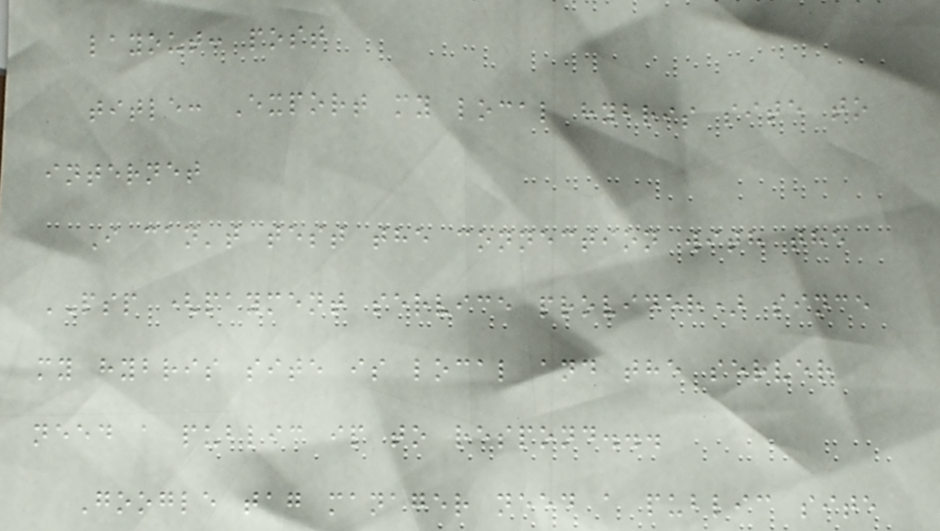layout: post
title: Export my local hybris site to
internet
I can't test the connection with the
PSP (payment service provider) since
my hybris site is local and the server
need a public ip to respond...
Google tag manager need a public site
